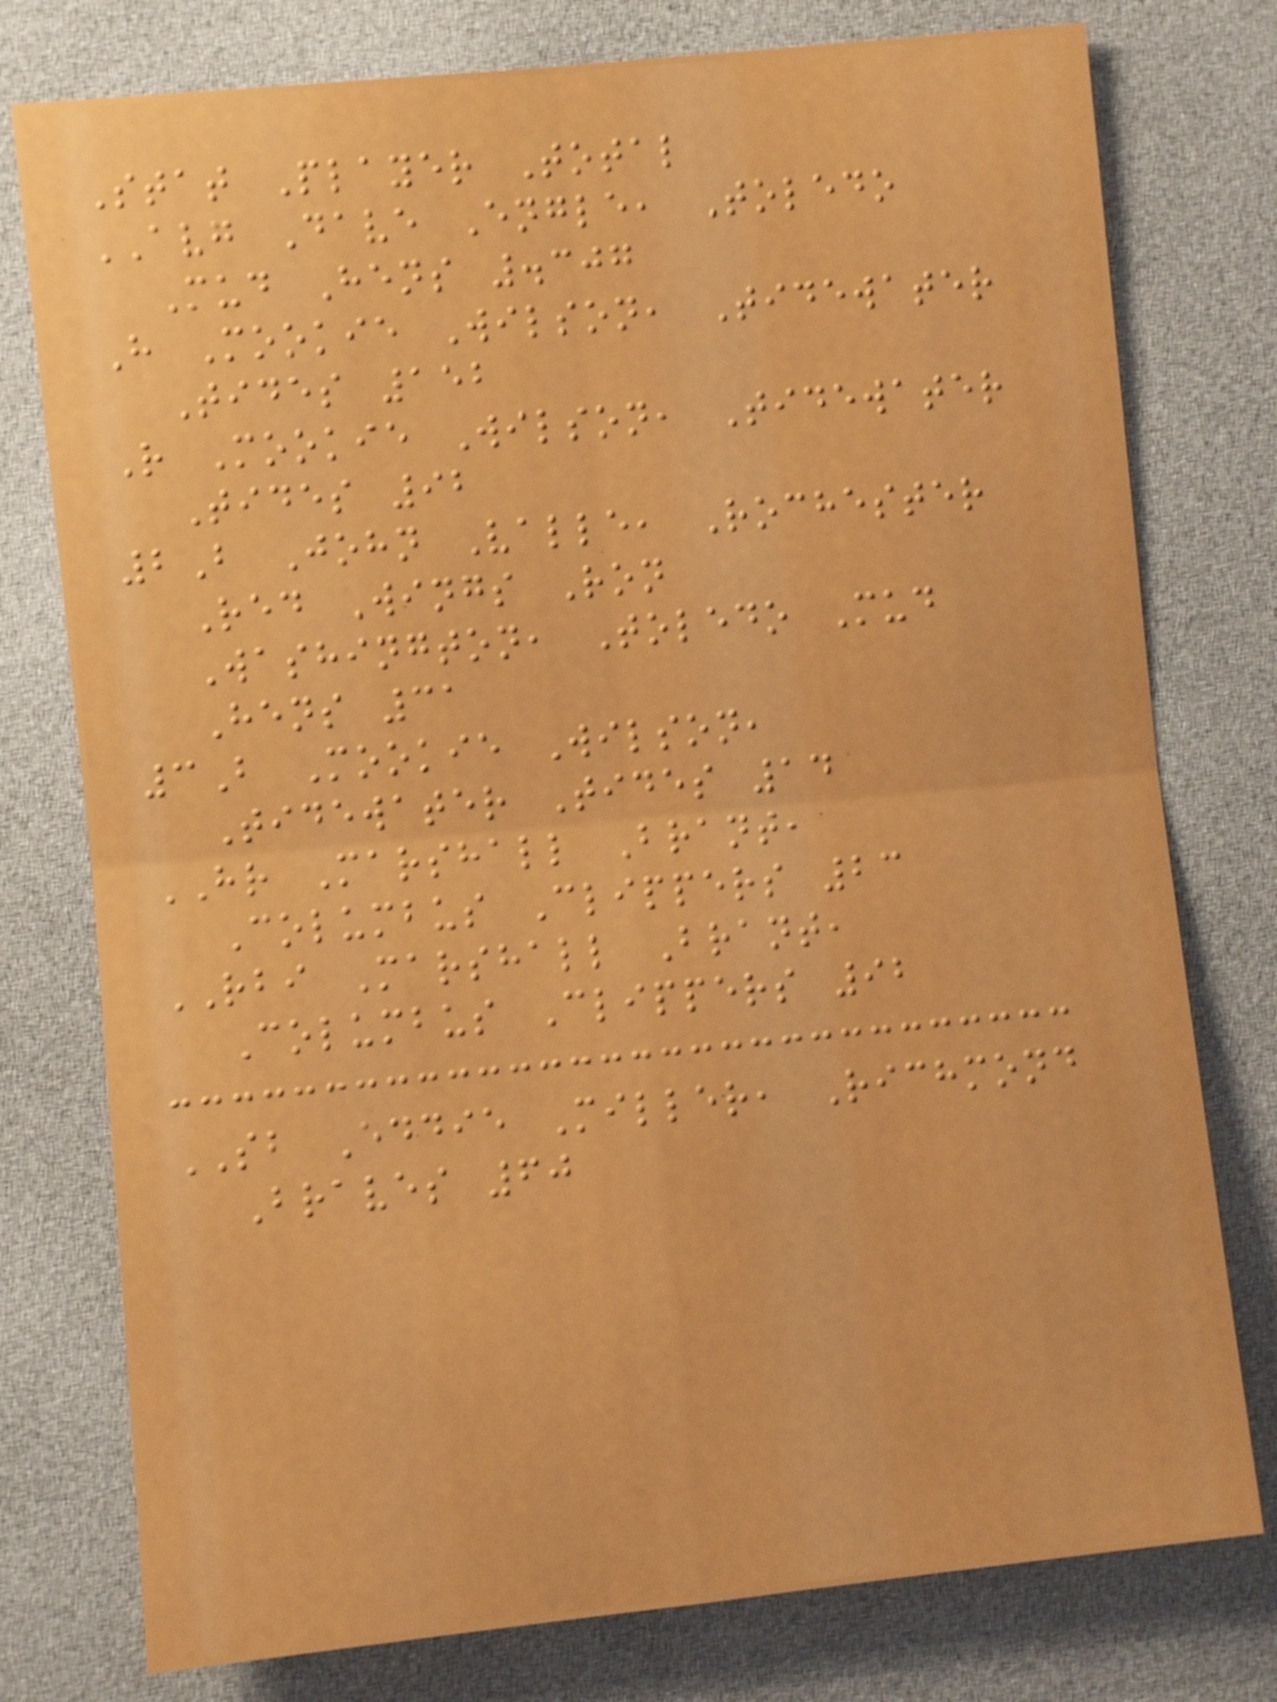Stat Player Total
AVG Dave Engle, Toledo
Mud Hens .307
H Mookie Wilson, Tidewater
Tides 152
R Mookie Wilson, Tidewater
Tides 92
2B John Valle, Rochester
Red Wings Ron
Washington, Toledo Mud
Hens 31
3B Mookie Wilson,
Tidewater Tides 14
HR Marshall Brant,
Columbus Clippers 23
RBI Marshall Brant,
Columbus Clippers 92
SB Eddie Miller, Richmond
Braves 60
